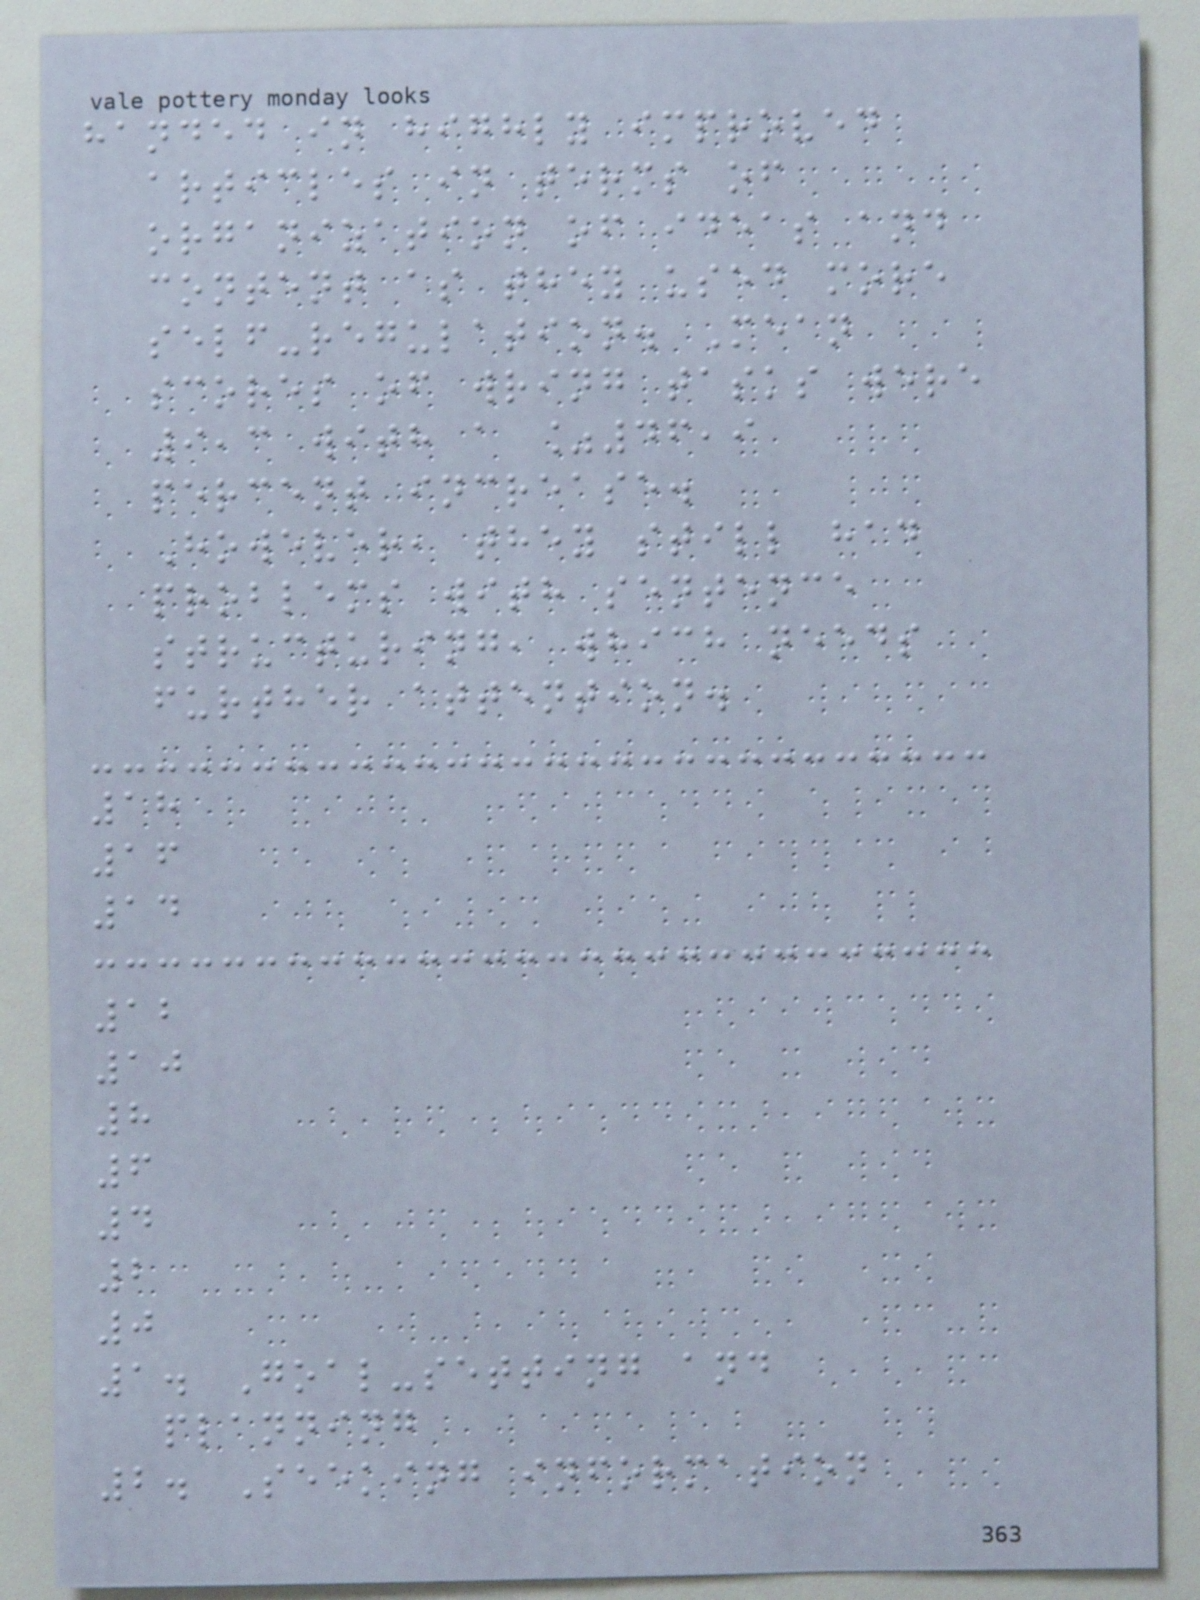handed in highly improved
articles in terms of
organization of ideas and
content as they used more
self-regulation. Mean
scores of wring tasks were
9,3 with a %46,9
percent increase.
However, they still had
problems with sentence
structuring, which needs
further attention.
18
16
14
12
10
8
6
4
2
0
1. Goal-setting and
planning
2. Seeking information
